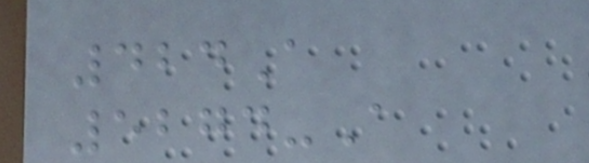424A
5274-A
